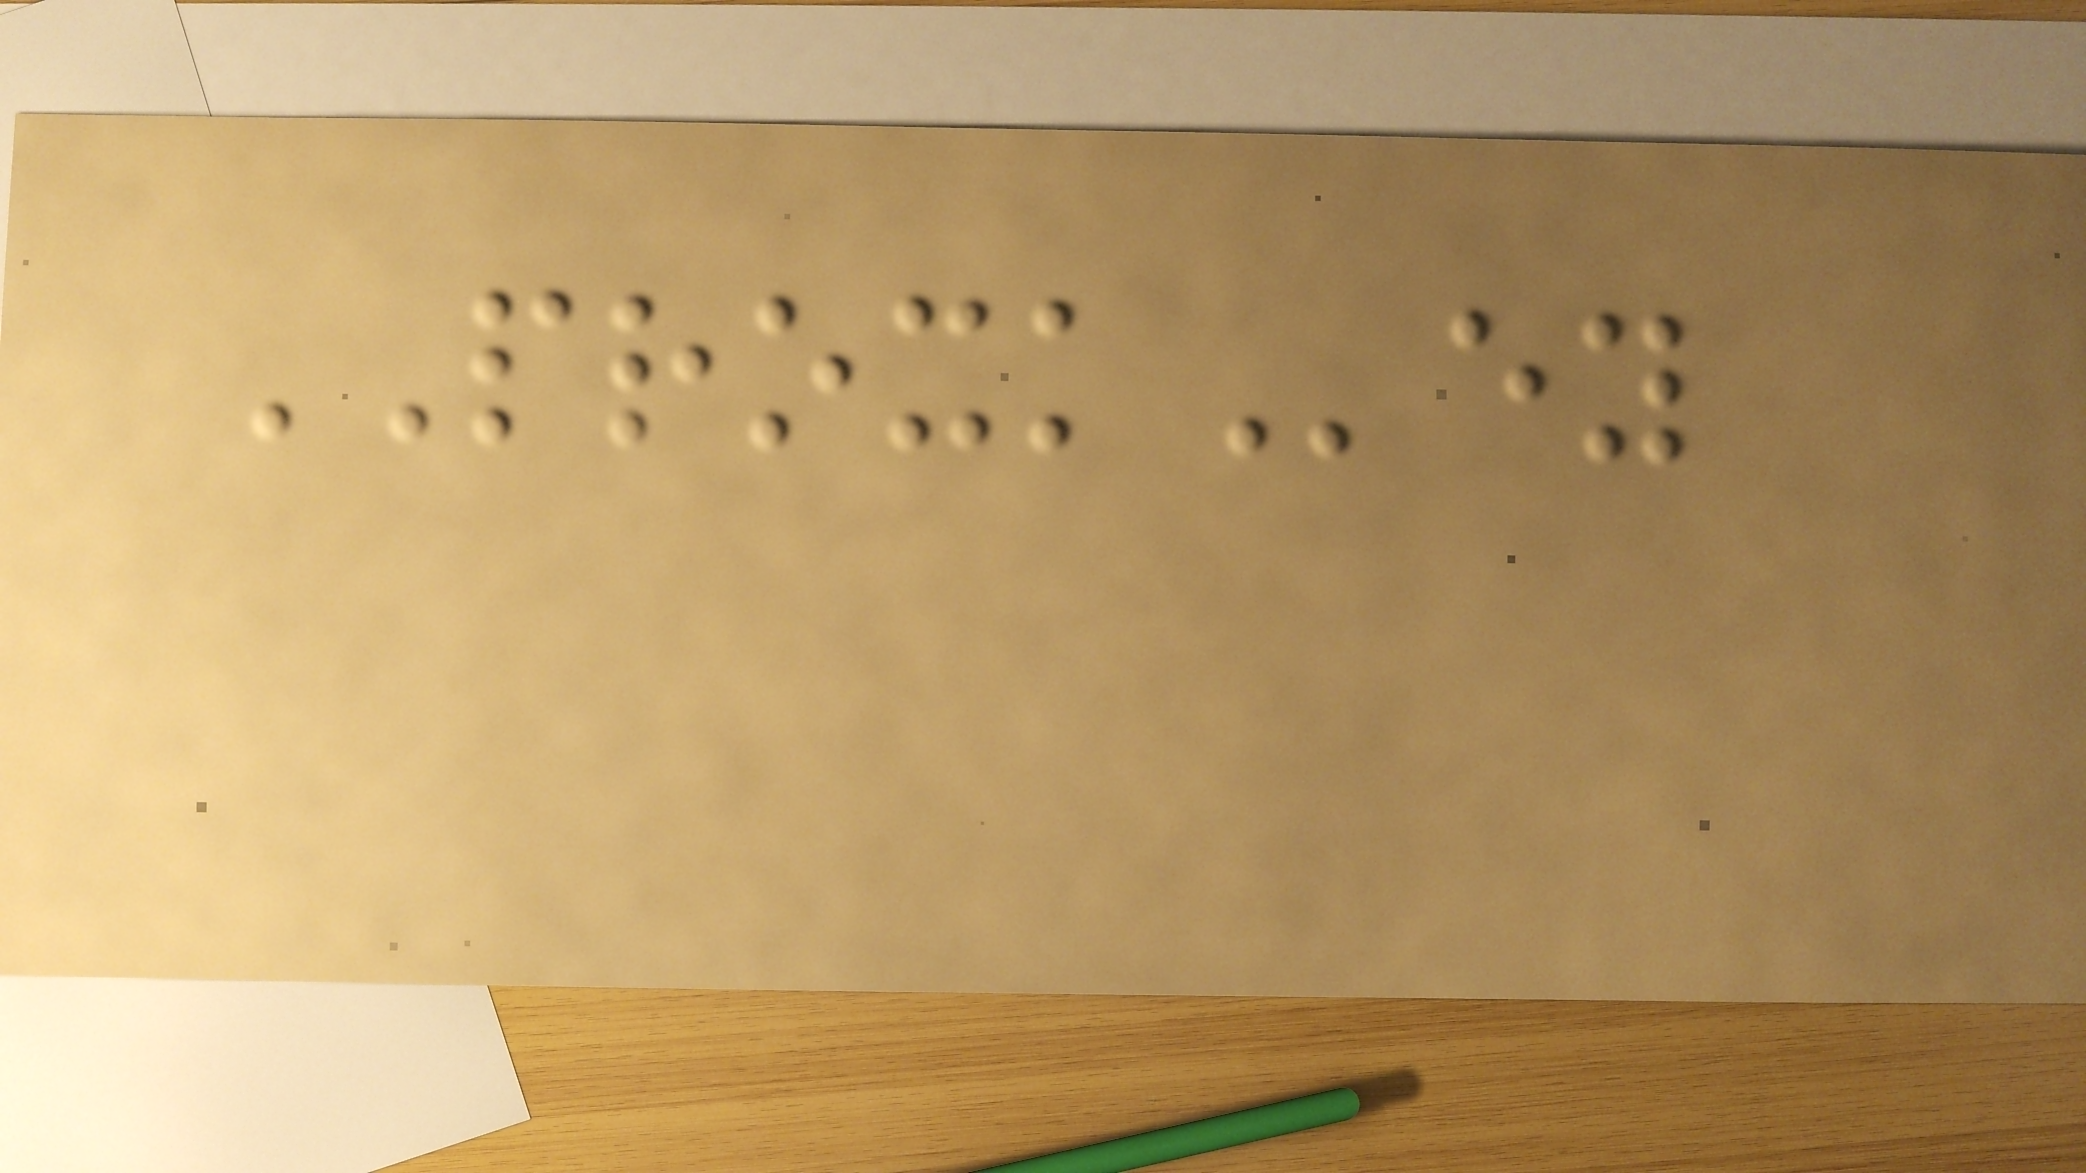PROXKey
